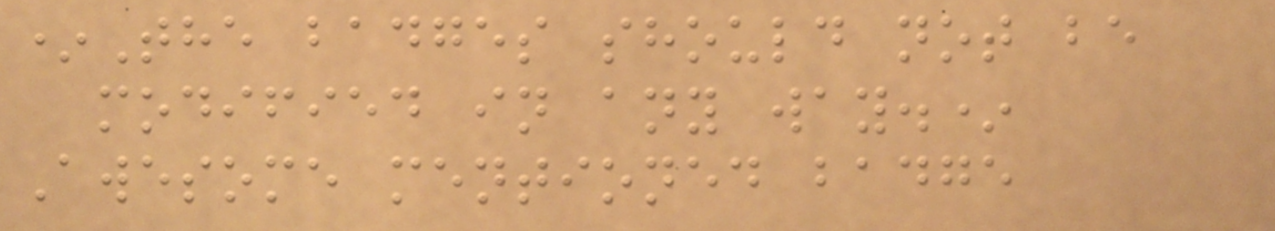*The badges should not be
modified in any way.*
Awesome mentioned badge
